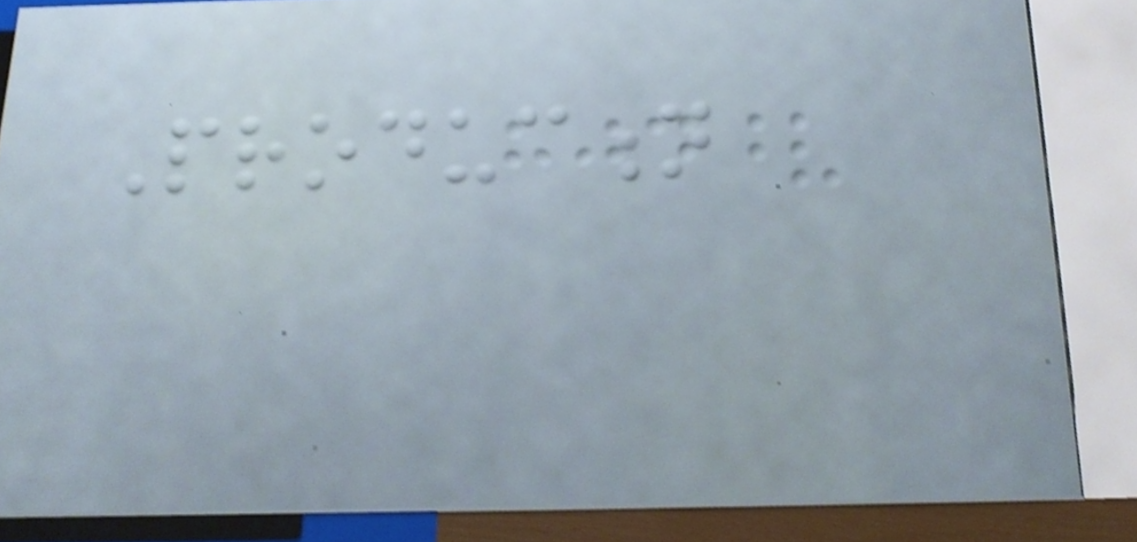Production
